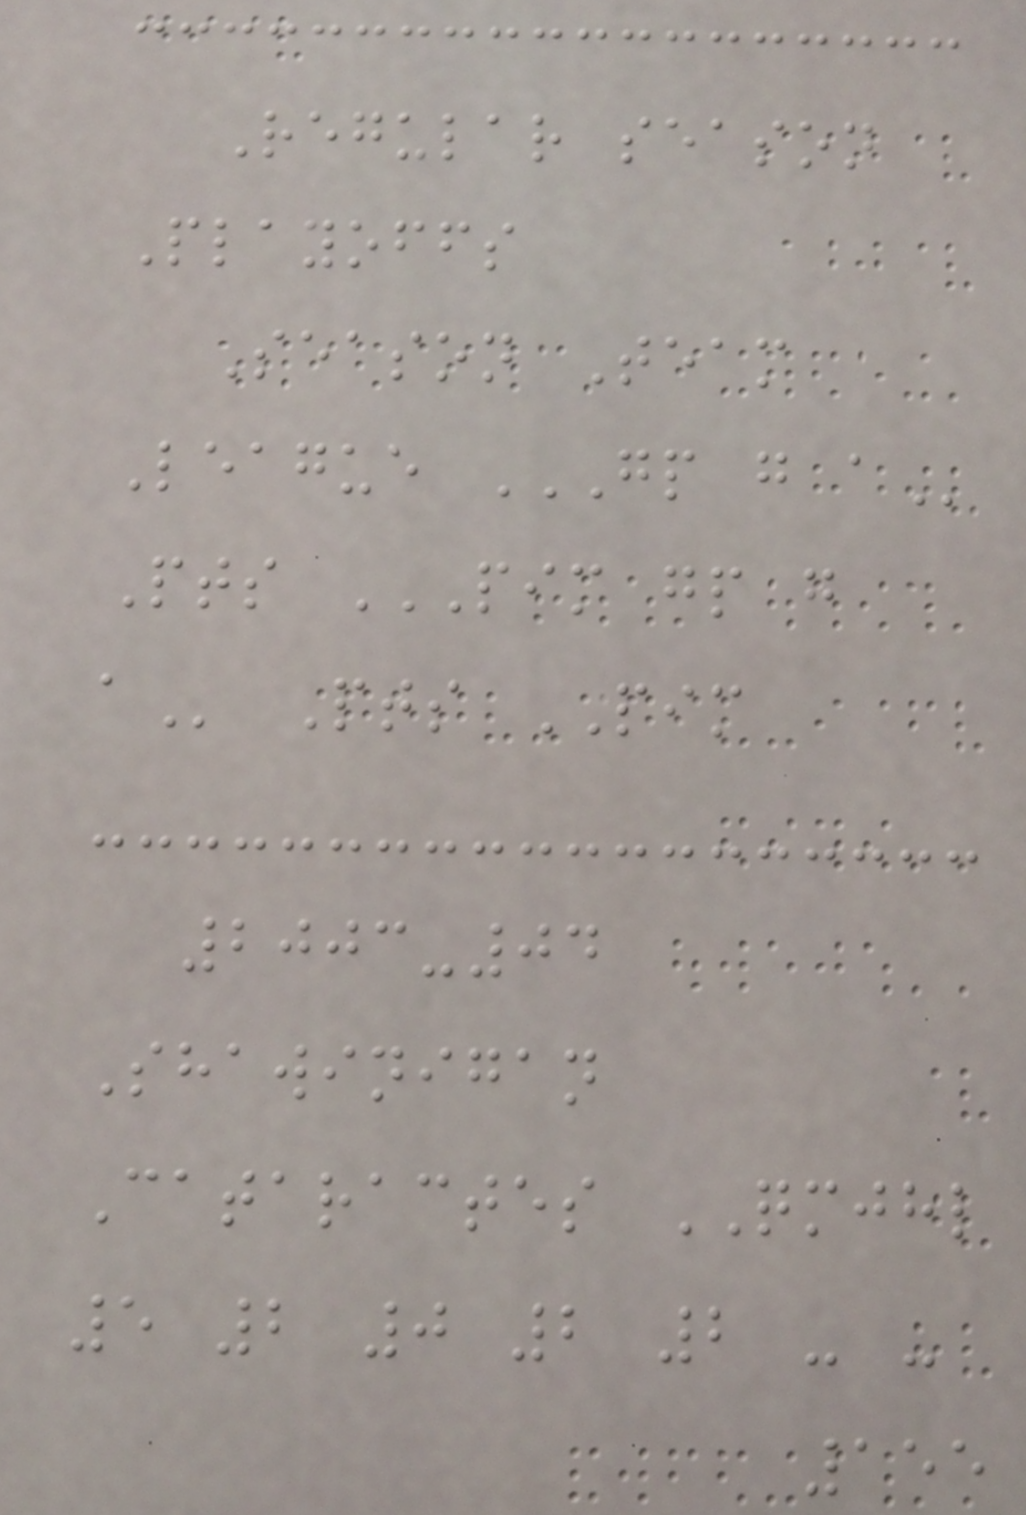Regular season
Playoffs
Season Team
League GP G A
Pts PIM GP G
A Pts PIM
2003-04
Shawinigan
Cataractes QMJHL
5 2 0 2 2 - -
155
